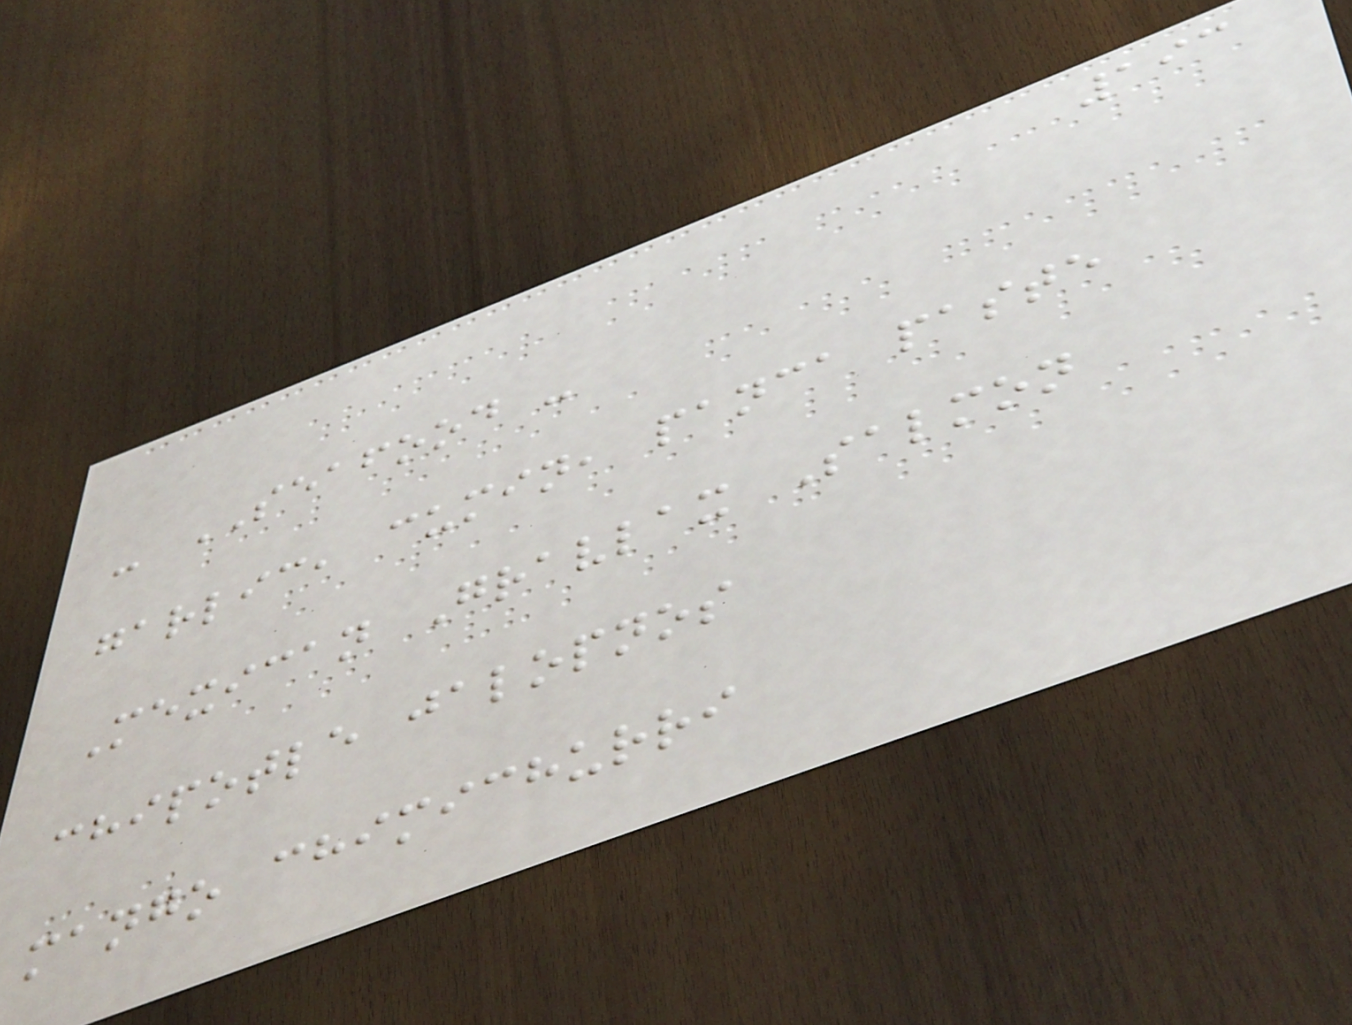193
- SEAFOOD -
garlic, cumin, panca paste
Mexican Gravlax Salmon
chipotle jalopnos
mango chimichurri
